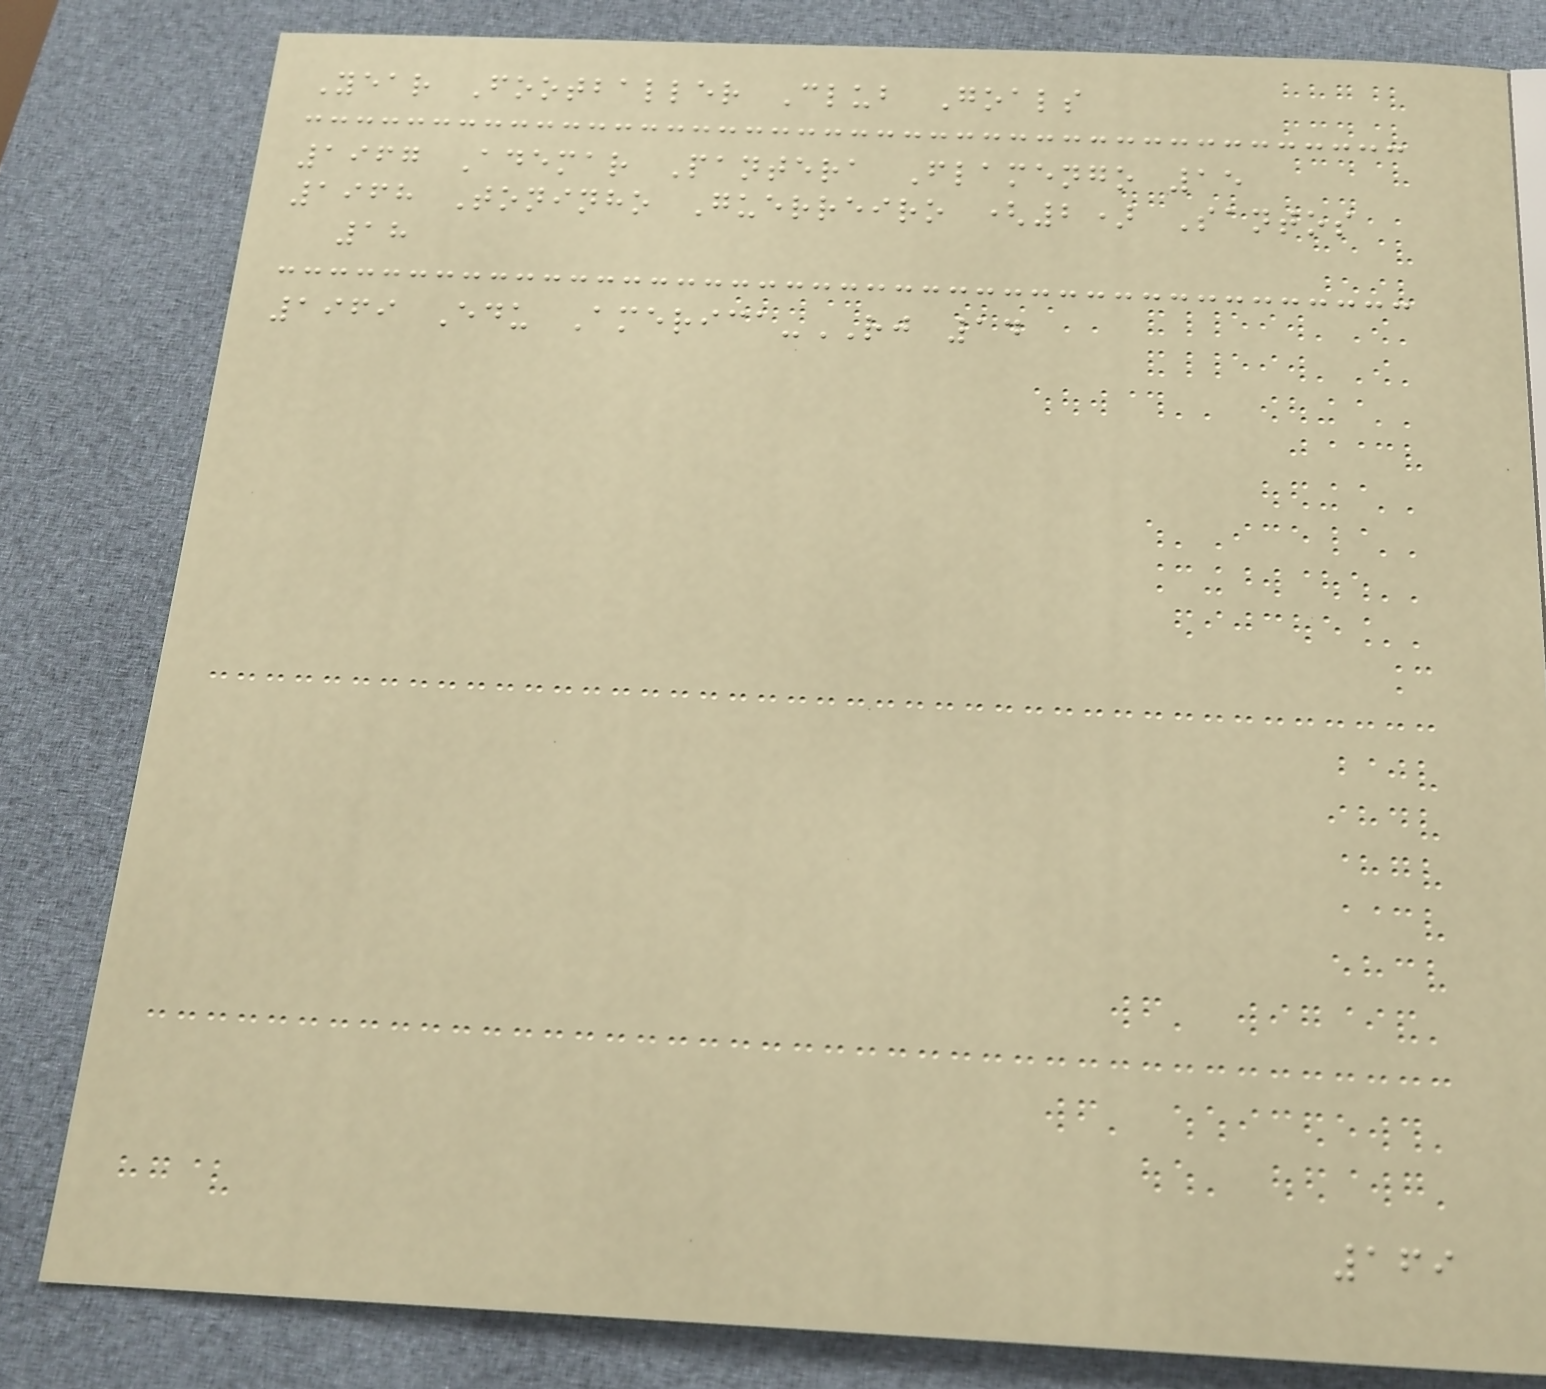Year Footballer Club Goals
1967 Ademar Pantera Flamengo 15
1968 Toninho Guerreiro (2) Santos
18
1969 Edu America-RJ 14
169
